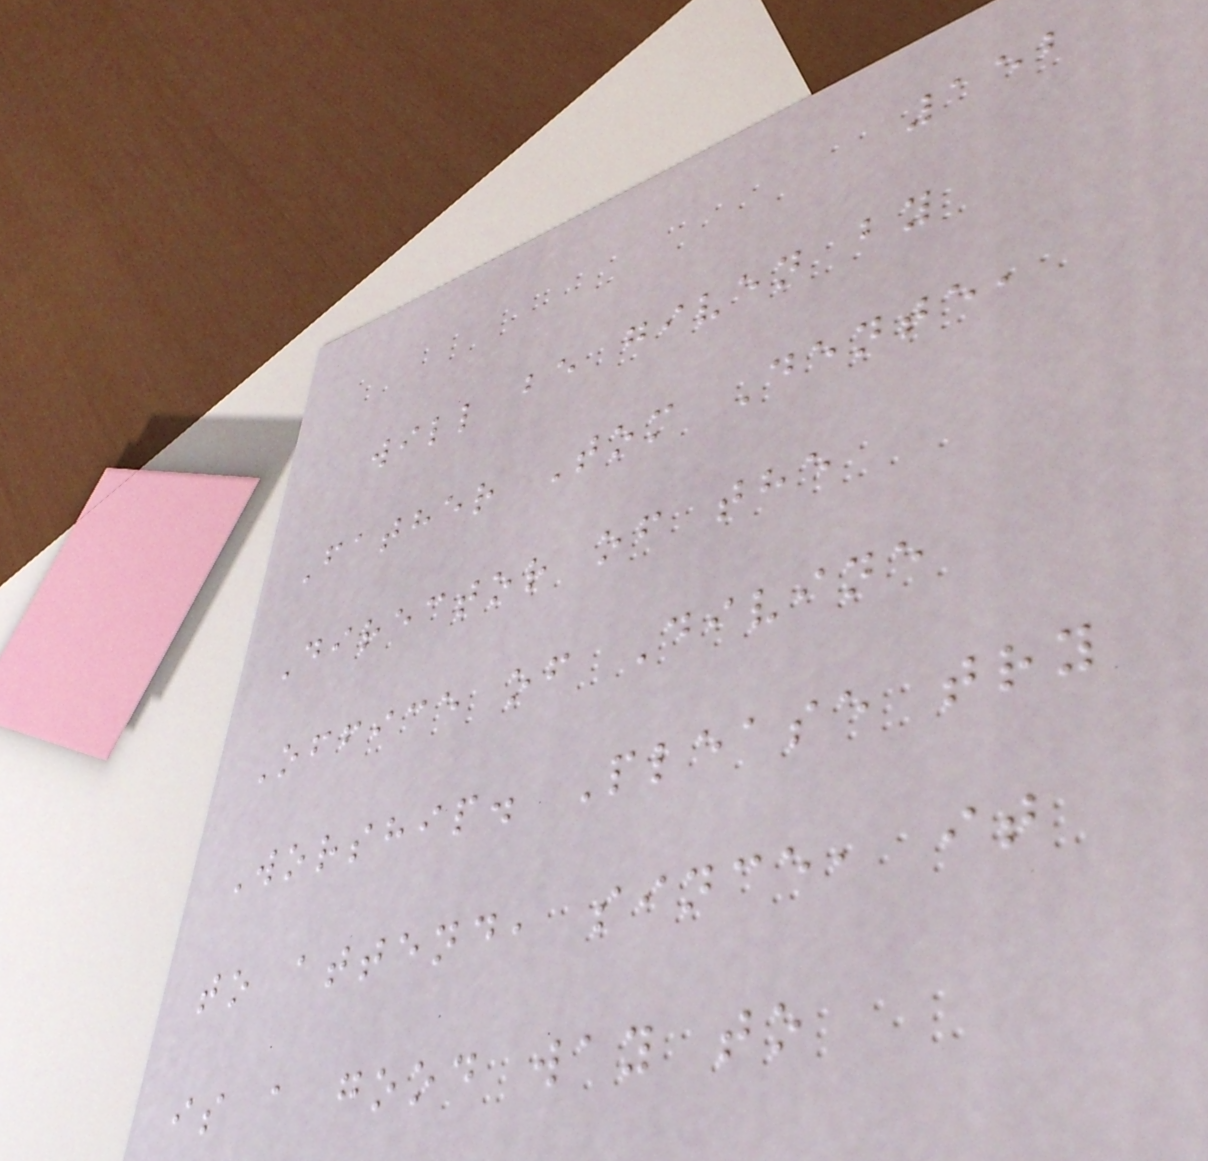152
will be given by
Father Tom Dente,
Director of the
Office of Divine
Worship. Please try
to attend, since, it
is a good way to
